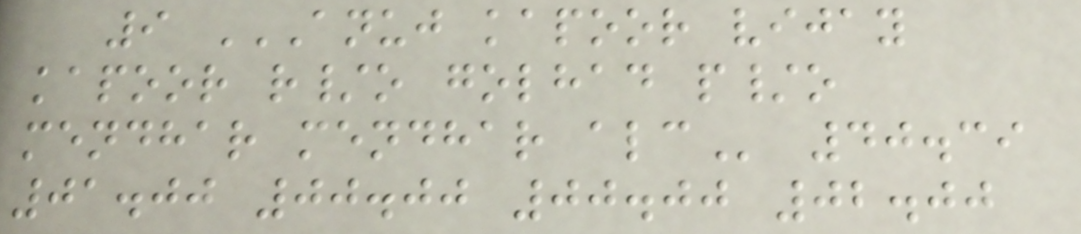9 ANUJ KAPOOR VIJAY
KAPOOR R/O GOLHAD P/O
MENDHAR MENDHAR ALC 40.39
01.00 00.00 00.00 02.00
